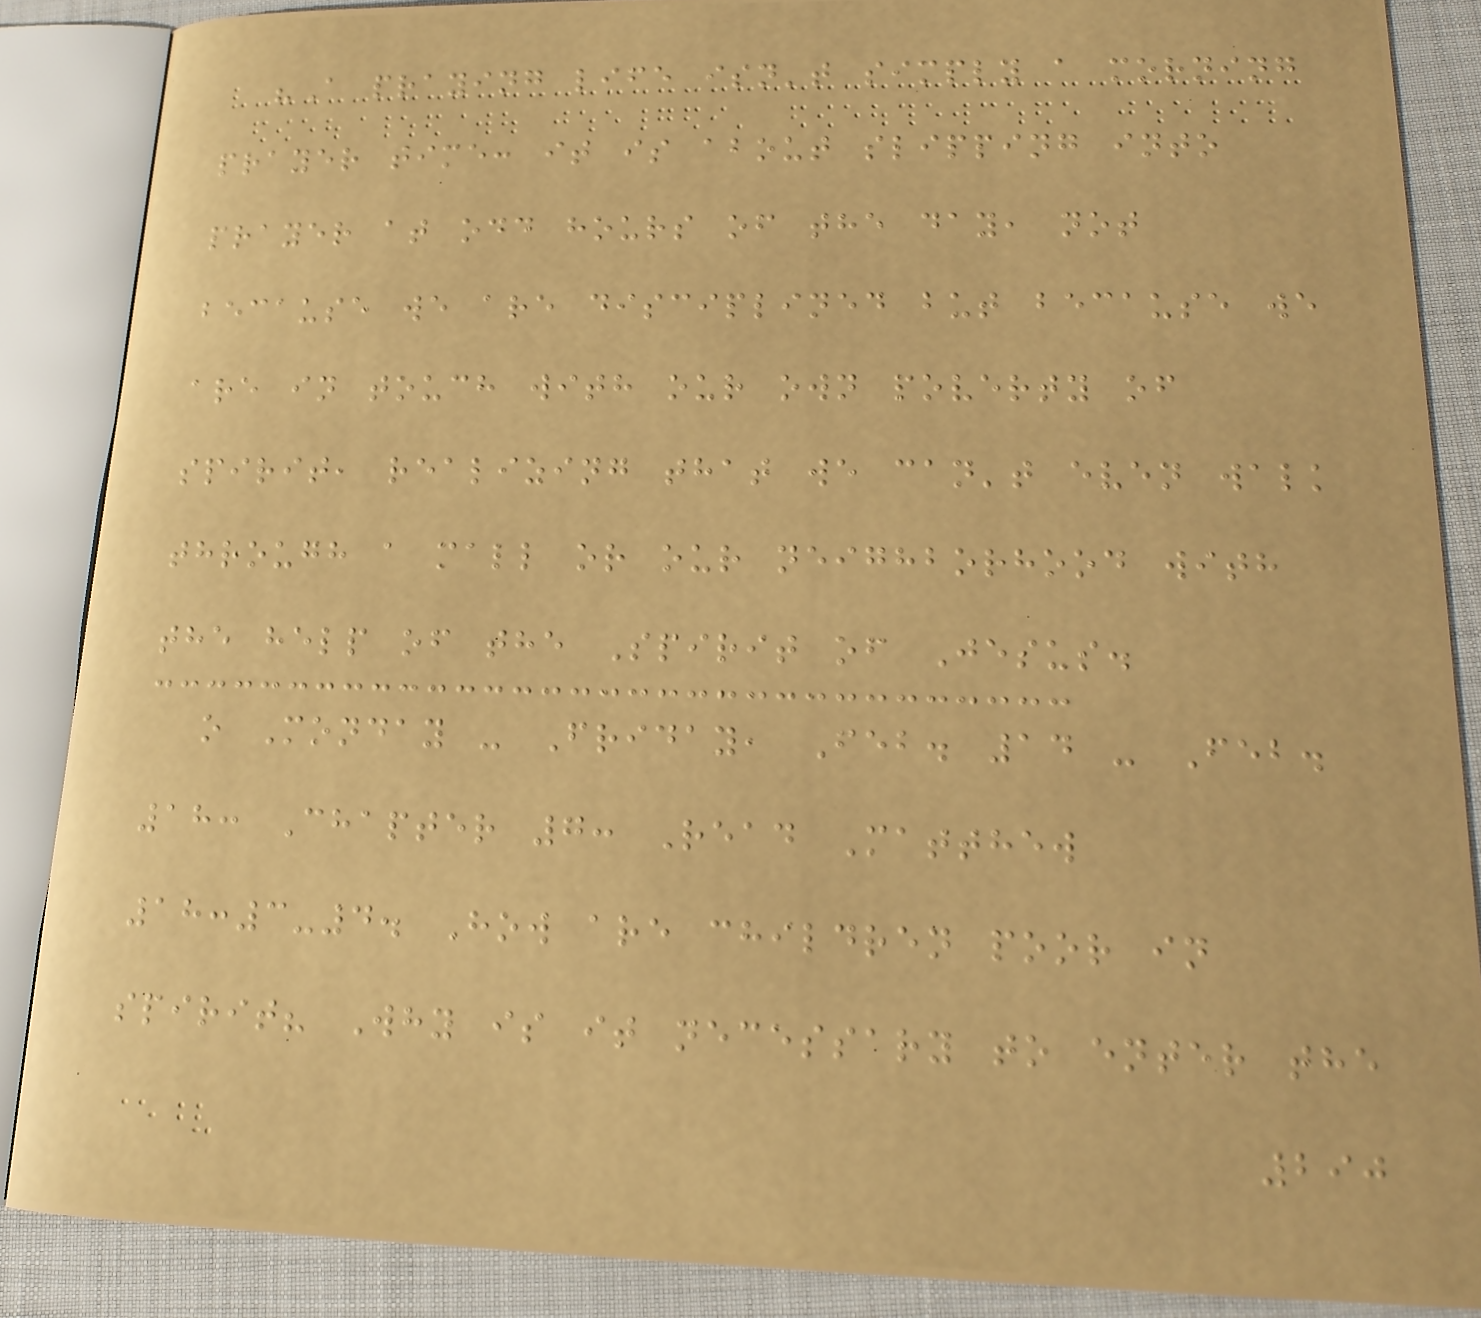"A praying life isn't simply a morning
prayer time: it is about slipping into
prayer at odd hours of the day, not
because we are disciplined but because we
are in touch with our own poverty of
spirit, realizing that we can't even walk
through a mall or our neighborhood with
the help of the Spirit of Jesus.
o Monday - Friday, Feb. 14 - Feb.
18: Chapter 7: Read Matthew
18:3-4. How are children poor in
spirit? Why is it necessary to enter the
290
